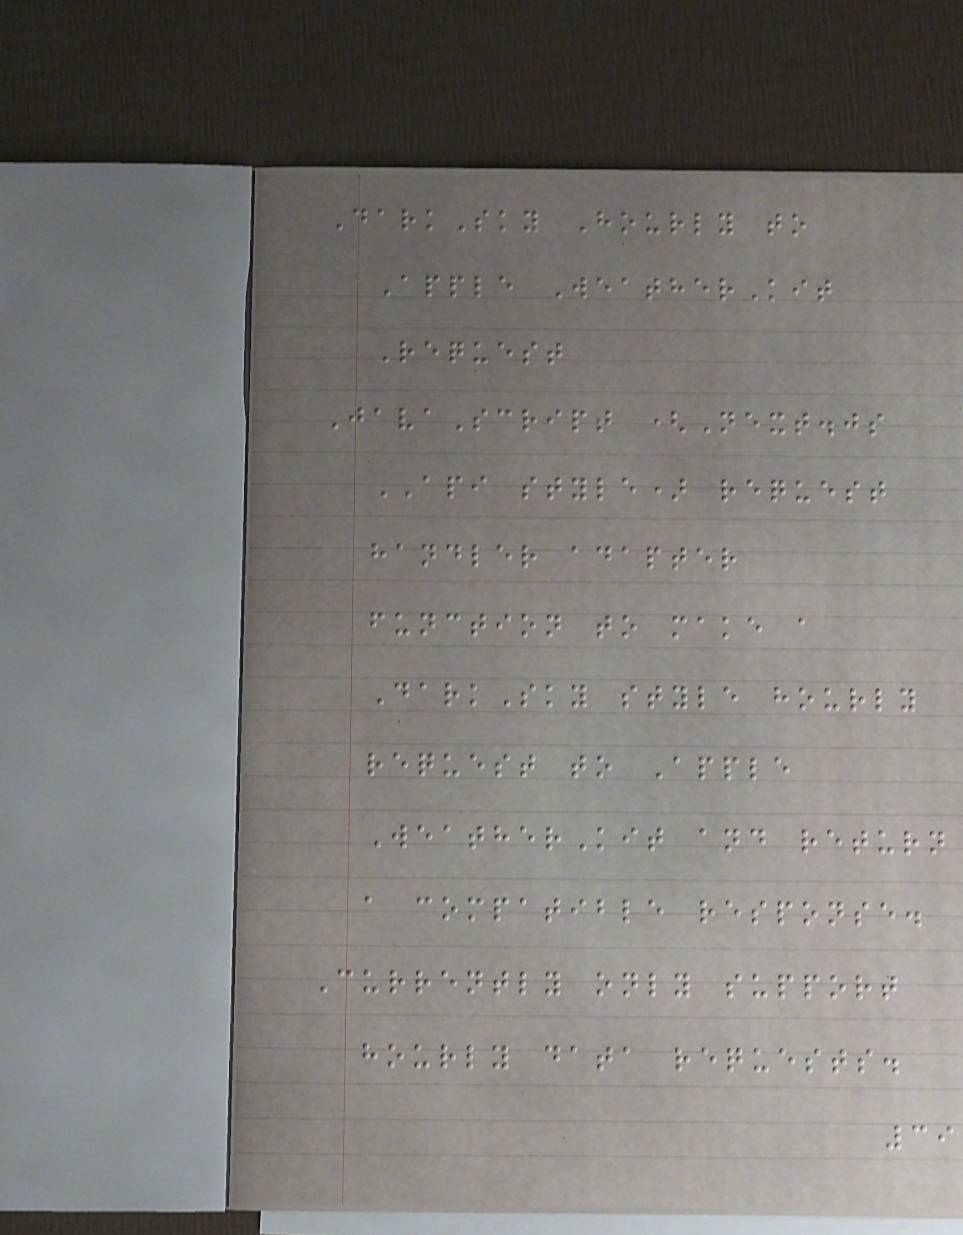DarkSky Hourly to
Apple WeatherKit
Request
JavaScript (Next.js
API style) request
handler adapter
function to make a
DarkSky style hourly
request to Apple
WeatherKit and return
a compatible response.
Currently only support
hourly data requests.
39
